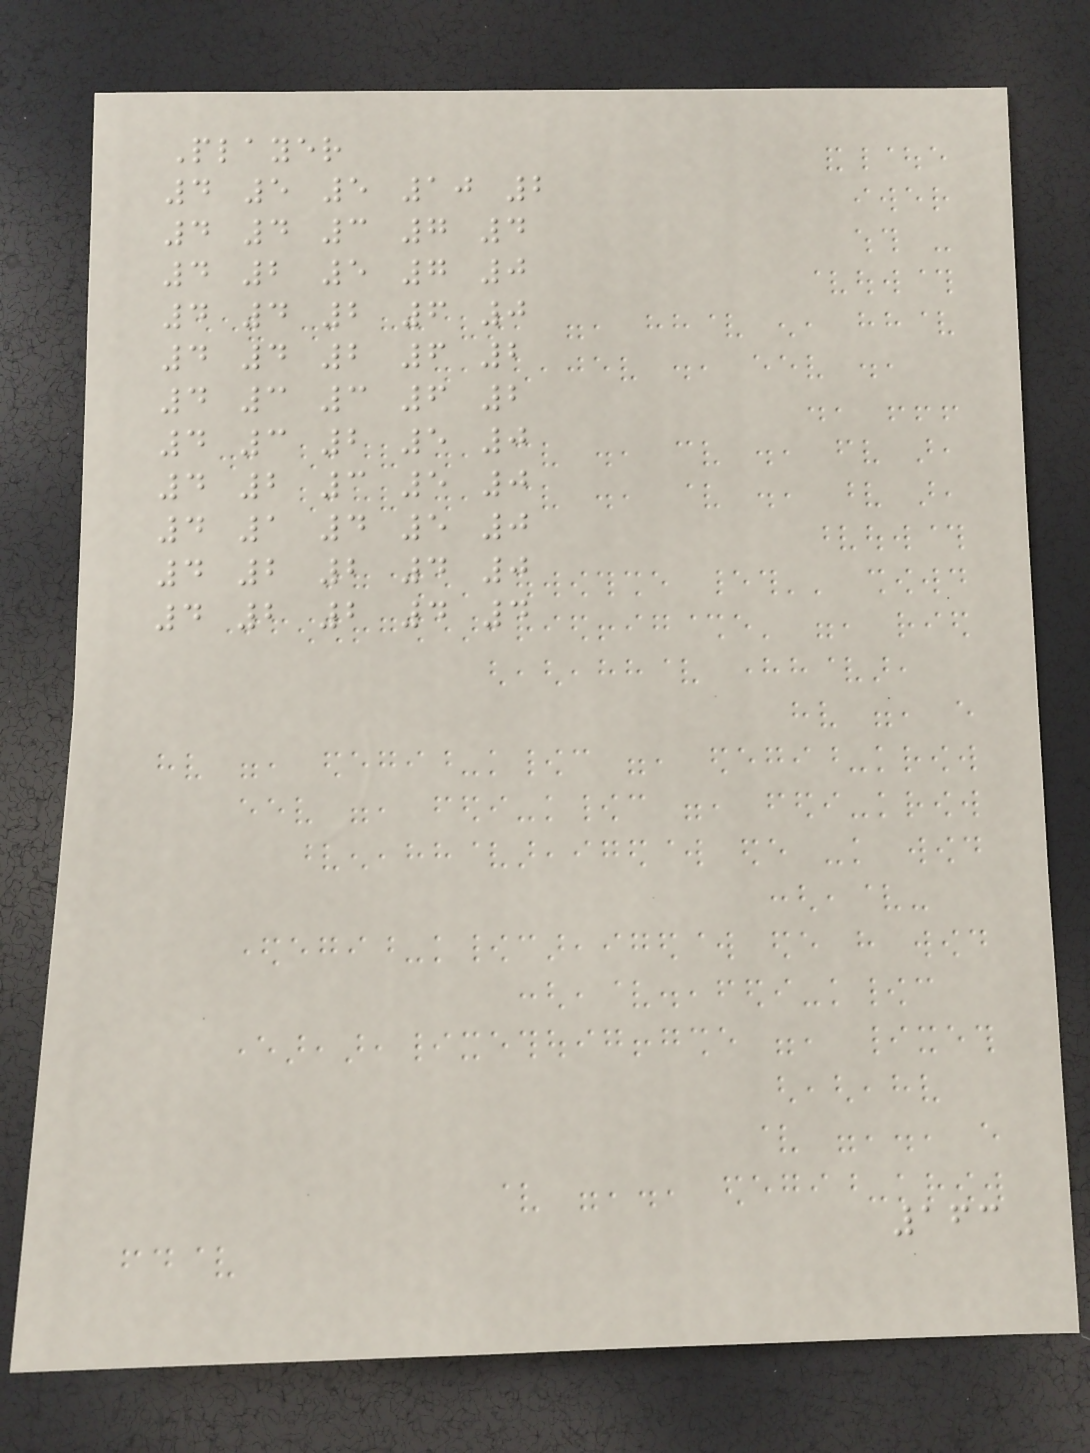Player
4 5 5 10 2
4 4 3 7 4
4 2 5 7 0
4 4 2 6 0
4 4 2 6 2
4 3 3 6 2
4 3 2 5 0
4 2 3 5 0
4 1 4 5 0
4 2 2 4 0
4 2 2 4 4
163
